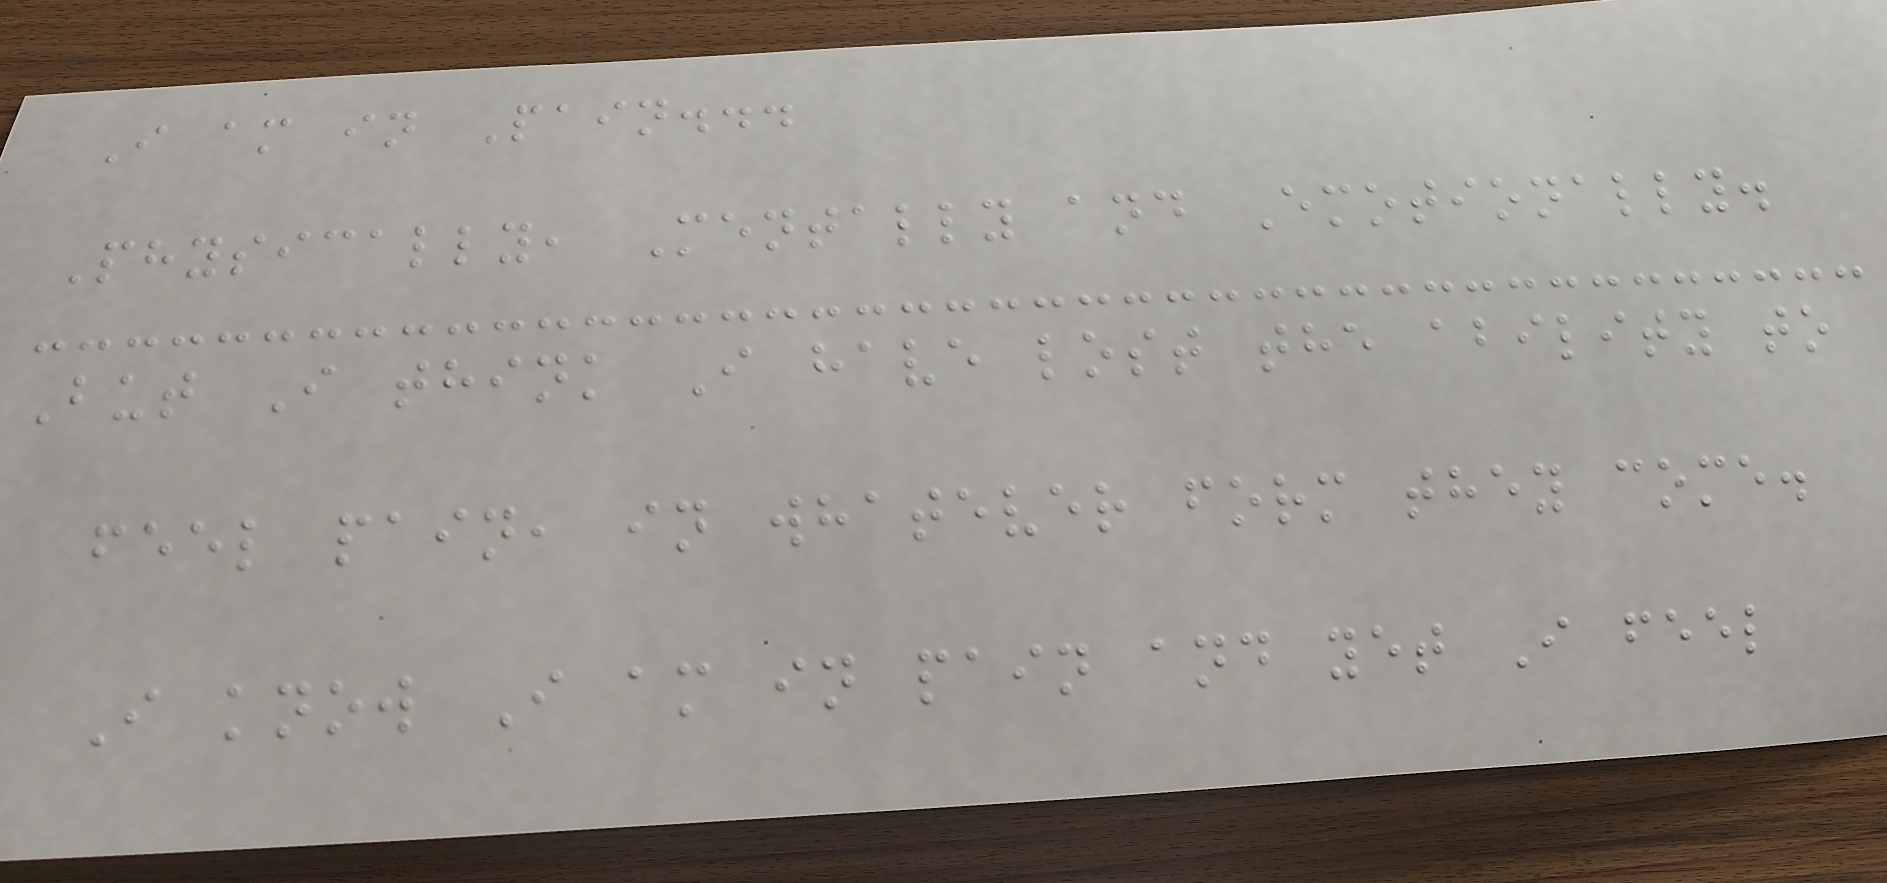I am in Pain...
Physically, Mentally and Emotionally.
But I think I have lost the ability to
feel pain, in whatever form they come.
I know I am in pain and yet I feel
